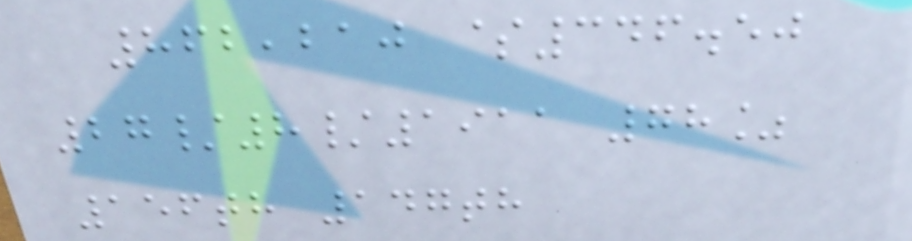862,210 $346.50
27/8/1911 78%
156th 147th
